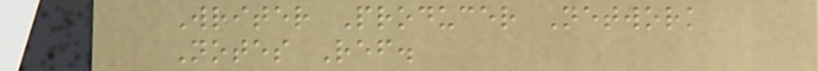Writer Producer Network
Notes Ref.
